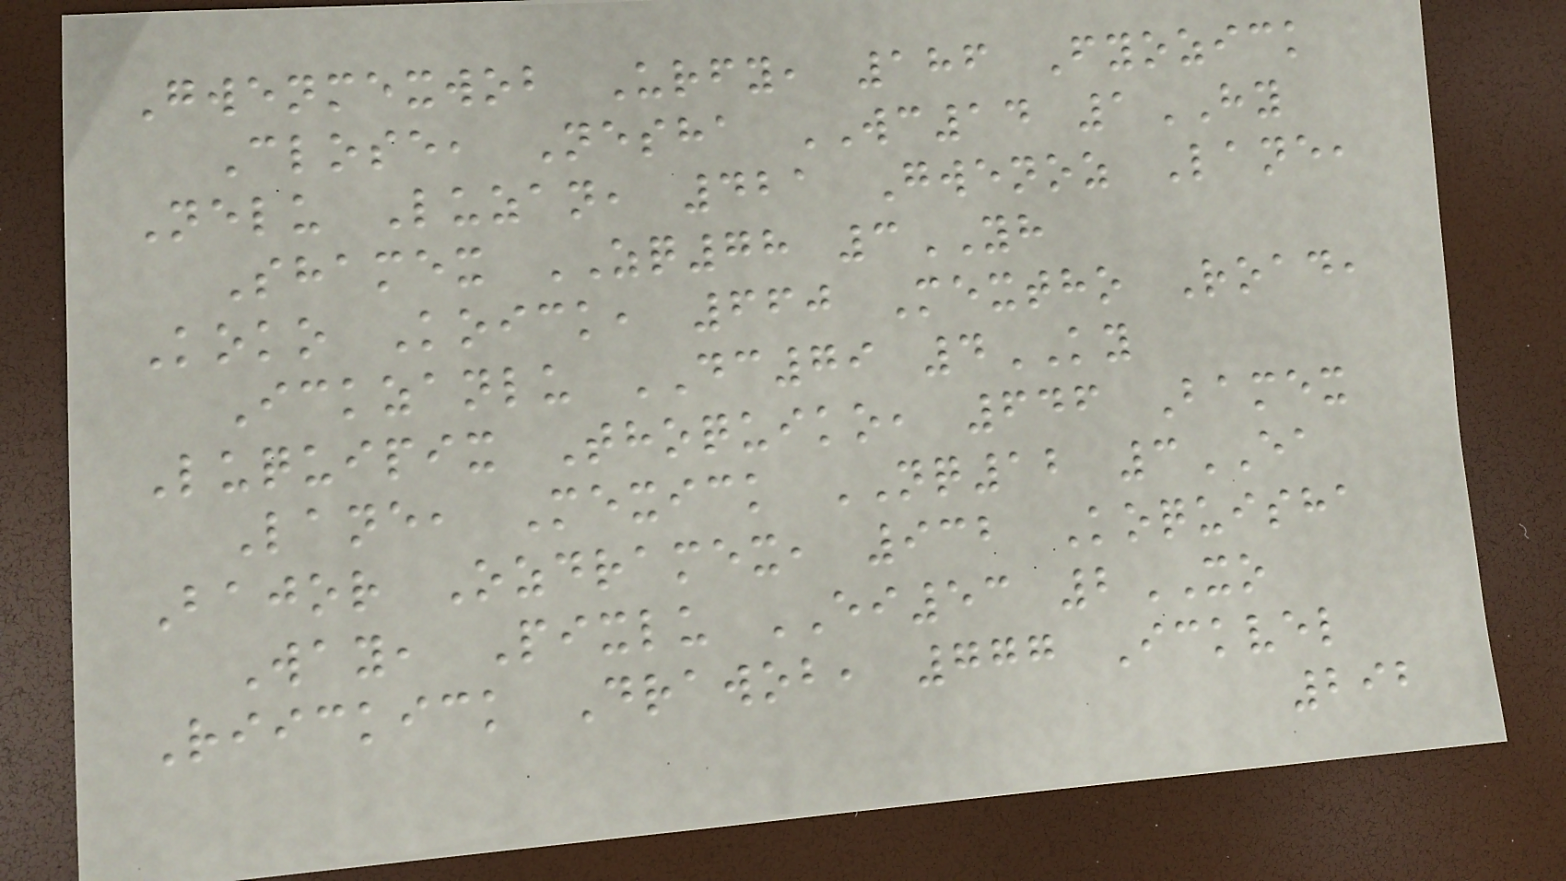Gwenmexwob Urfy, 186 Fyozick
Close, Nesha WC14 1HY
Nelu Luzan, 421 Gwenoz Lane,
Shamex ZQ78 3YH
Koko Koick, 660 Mextho Road,
Ickzanlu DC79 4KY
Luquipix Thoquiko, 646 Bamex
Lane, Mexick NQ12 3EA
Bajor Ozdramex, 932 Koquisha
Way, Pixlu EI53 2XO
Riickick Drawob, 777 Ickvel
292
